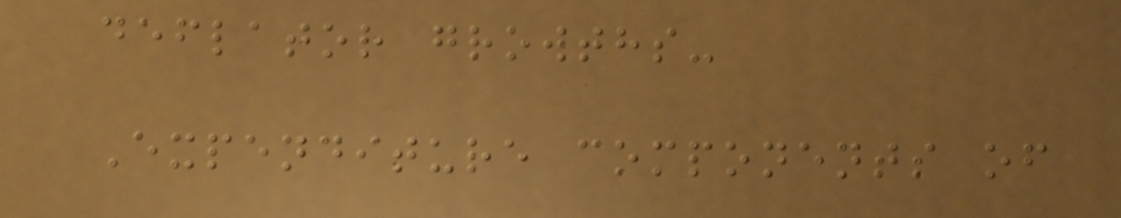deflator growths-
Expenditure components of
